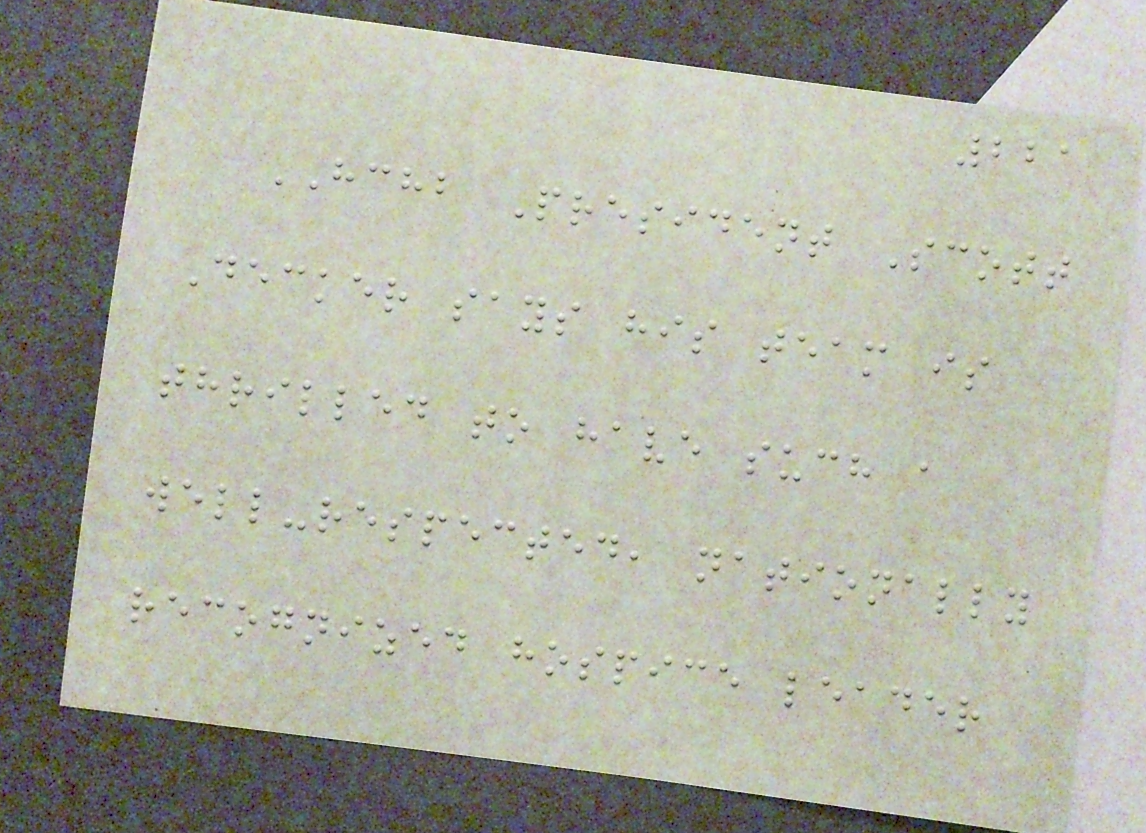221
HCHB President Scott
Decker says his team is
thrilled to have such a
well-respected, nationally
recognized hospice leader
